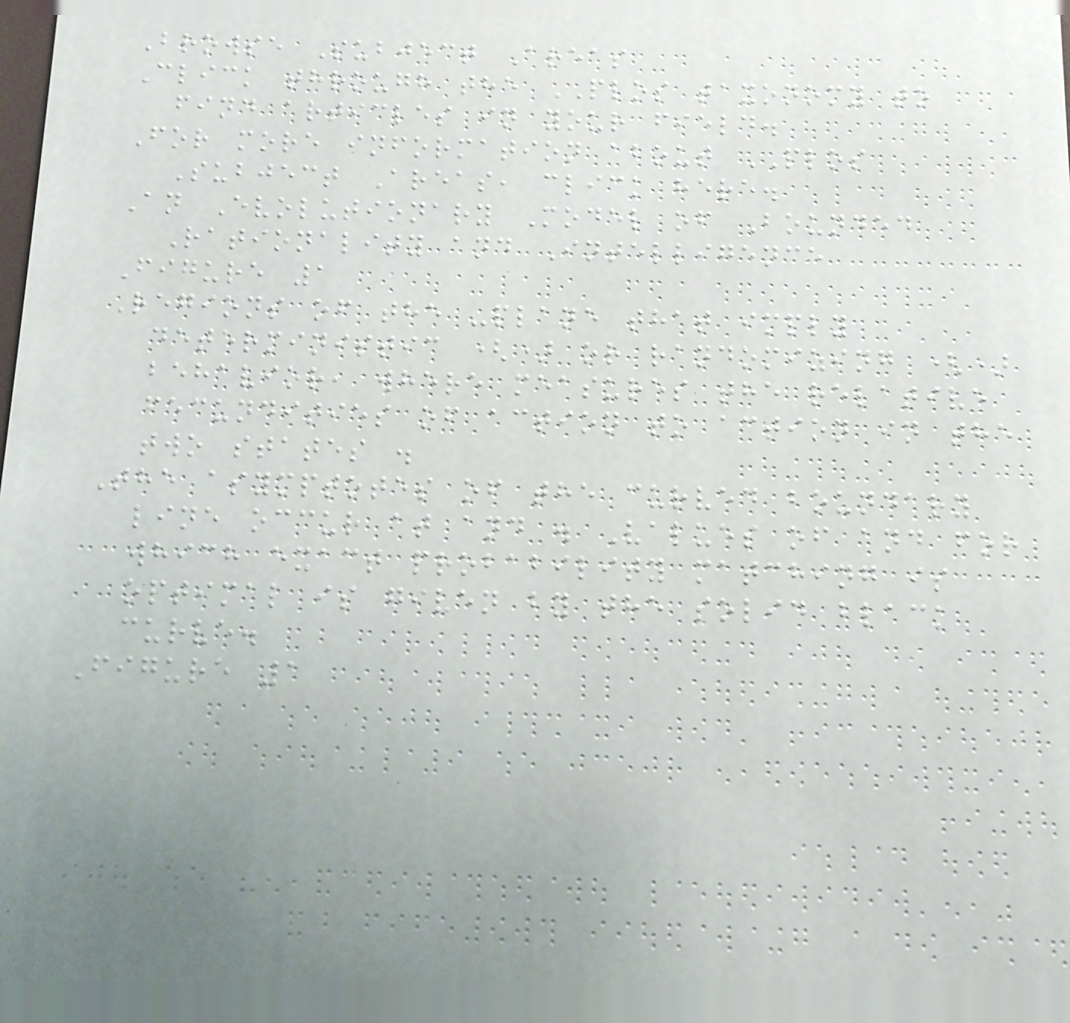Browse Subject Areas
Click through the PLOS taxonomy to
find articles in your field.
For more information about PLOS
Subject Areas, click here.
An Evolutionary Model of Bounded
Rationality and Intelligence
Figure 1
Regions of the -plane that imply
deterministic () or randomizing ()
behavior, where measures the relative
fecundities of action to action in the
two states .
The asymptotes of the curved boundary
line occur at and . Values of and for
which exact probability matching is
optimal is given by the solid black
curve.
Figure 1
